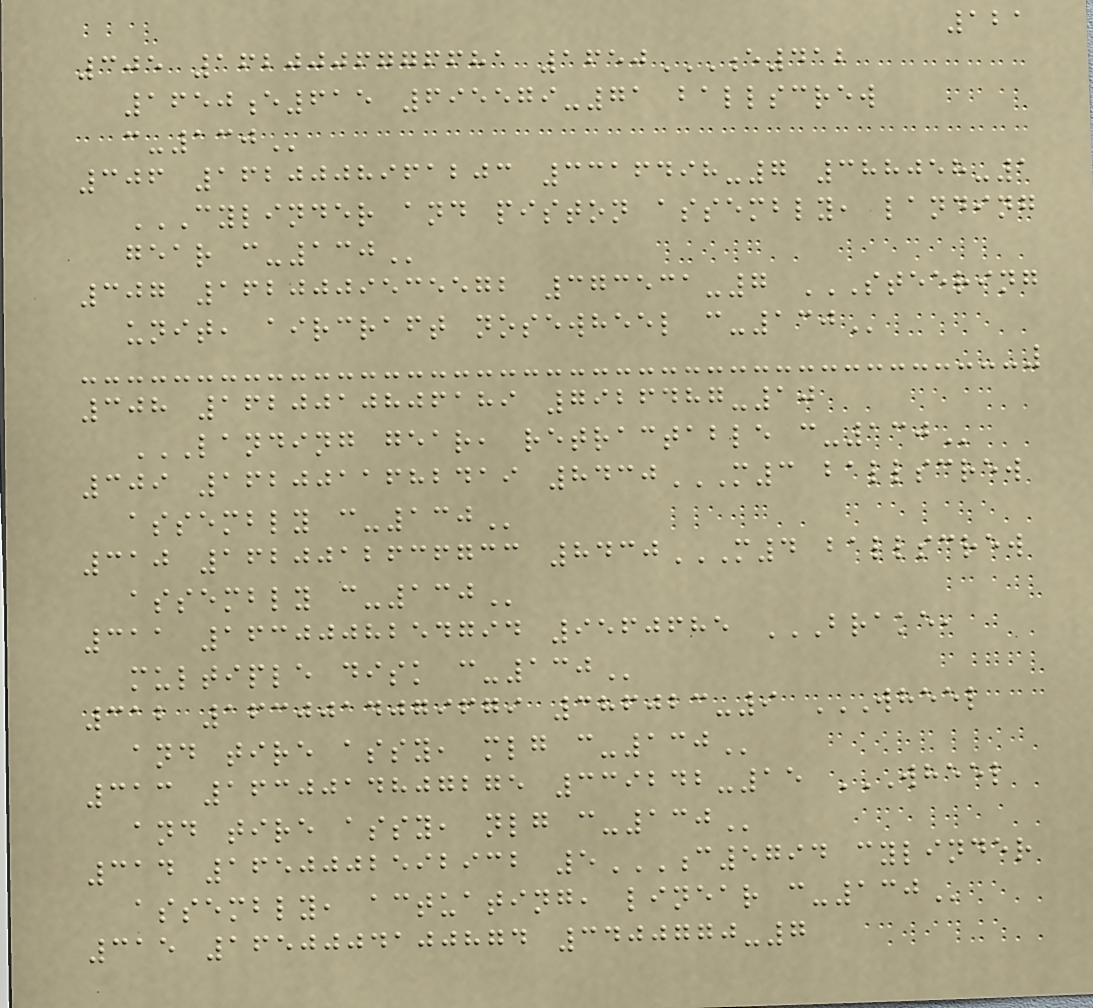121
305 1620006776681 1650E412
1650E615 695579-71 BALLSCREW
C-130
306 1620008961203 3316498-7 388058-1
CYLINDER AND PISTON ASSEMBLY, LANDING
GEAR C-130
307 1620009535572 373531-7 STEERING
UNIT, AIRCRAFT NOSEWHEEL C-130
308 1620010806189 7926487-10
LANDING GEAR, RETRACTABLE C-130
309 1620011682419 8430M3 BALLSCREW
ASSEMBLY C-130
310 1620012636733 8430M4 BALLSCREW
ASSEMBLY C-130
311 1630008254794 9560685 BRAKE,
MULTIPLE DISK C-130
312 1630014079679 386023-9 WHEEL
AND TIRE ASSY, MLG C-130
313 1630014807275 339242-15 WHEEL
AND TIRE ASSY, NLG C-130
314 1650002592932 5C5794 CYLINDER
ASSEMBLY, ACTUATING, LINEAR C-130
315 1650004100874 3400770-7
